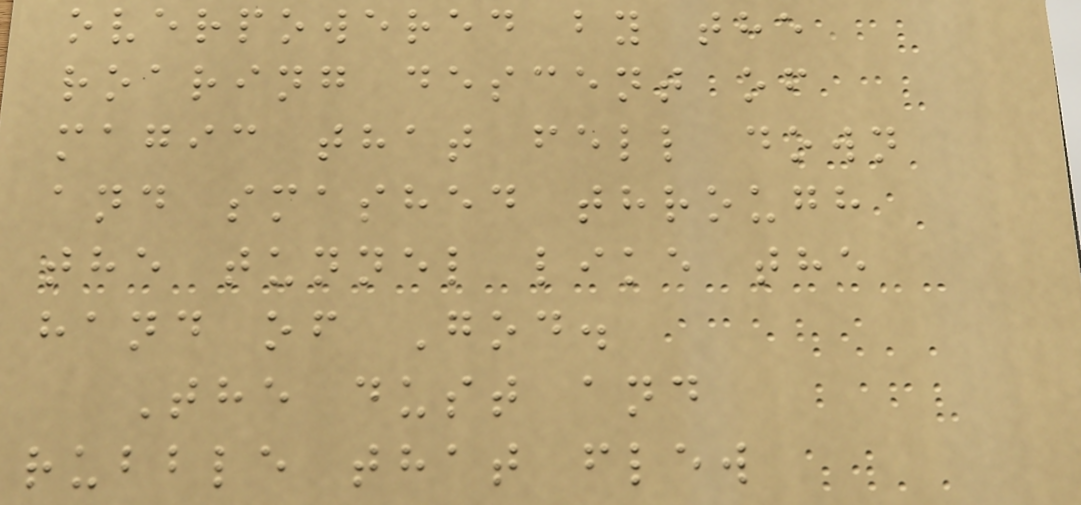overpowered by the
roaring descent of
magic that fell down
and smashed through
the tunnel like the
hand of God.
The dust and
rubble that flew
